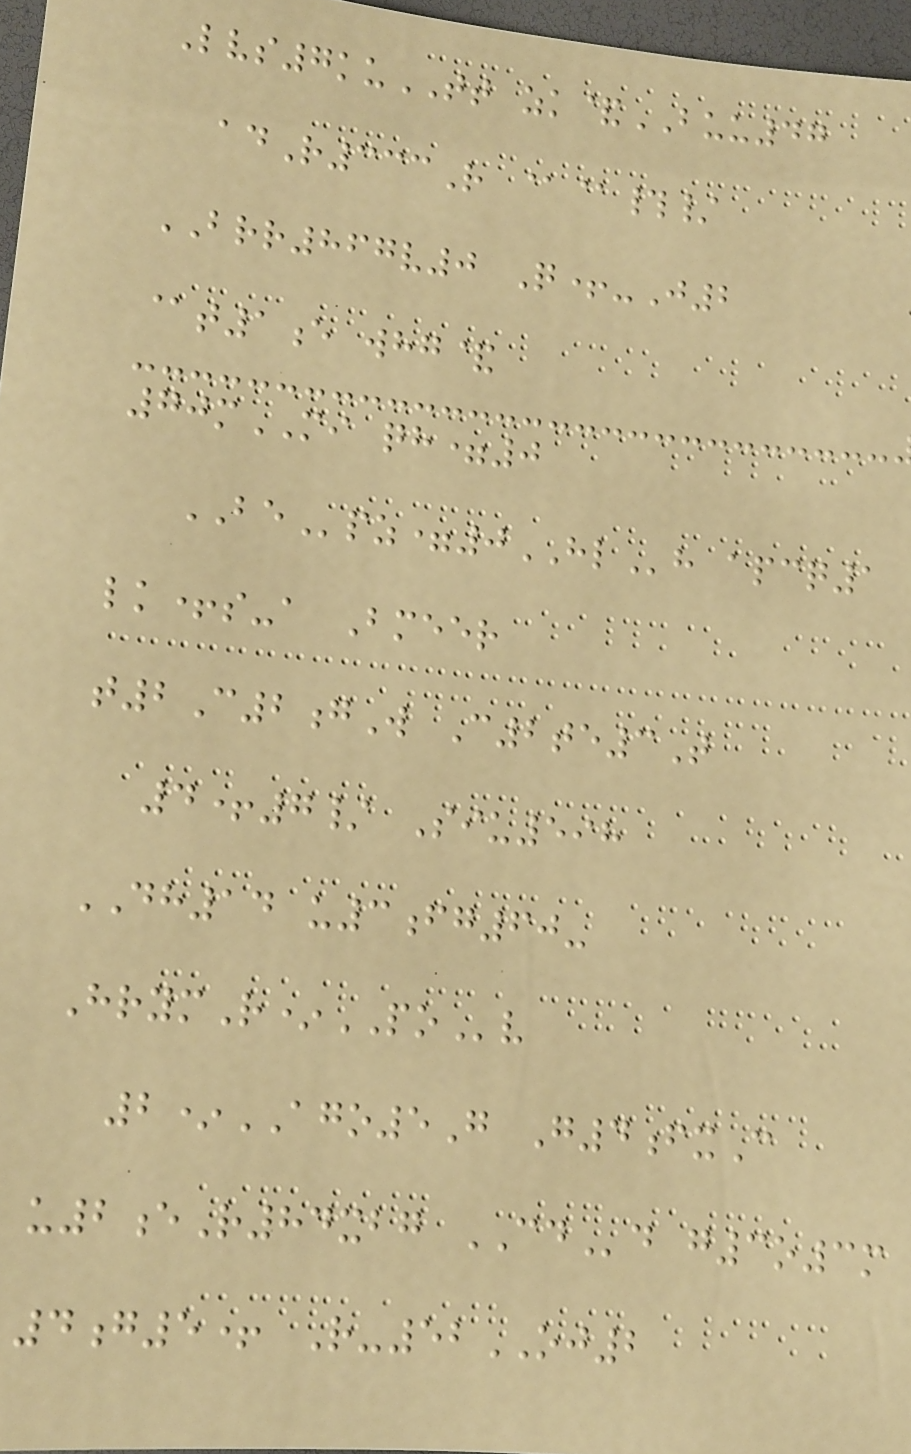Lvs7kuTT zk&BUU47
adR333R @@#/
BRR867v0 Q+-J2
@t1e whg&
70mMI qh=0
BEpz=0HLh apcq1
lk+s-a Bmeer
t2C2gW C2te3T
4+7/ Siu598
DH14 u3fg60-
HrymR*POv
2*AGO5G G4fxC
u2eR84xbg CDd g3o3m
4g5+ R-52OJ2
